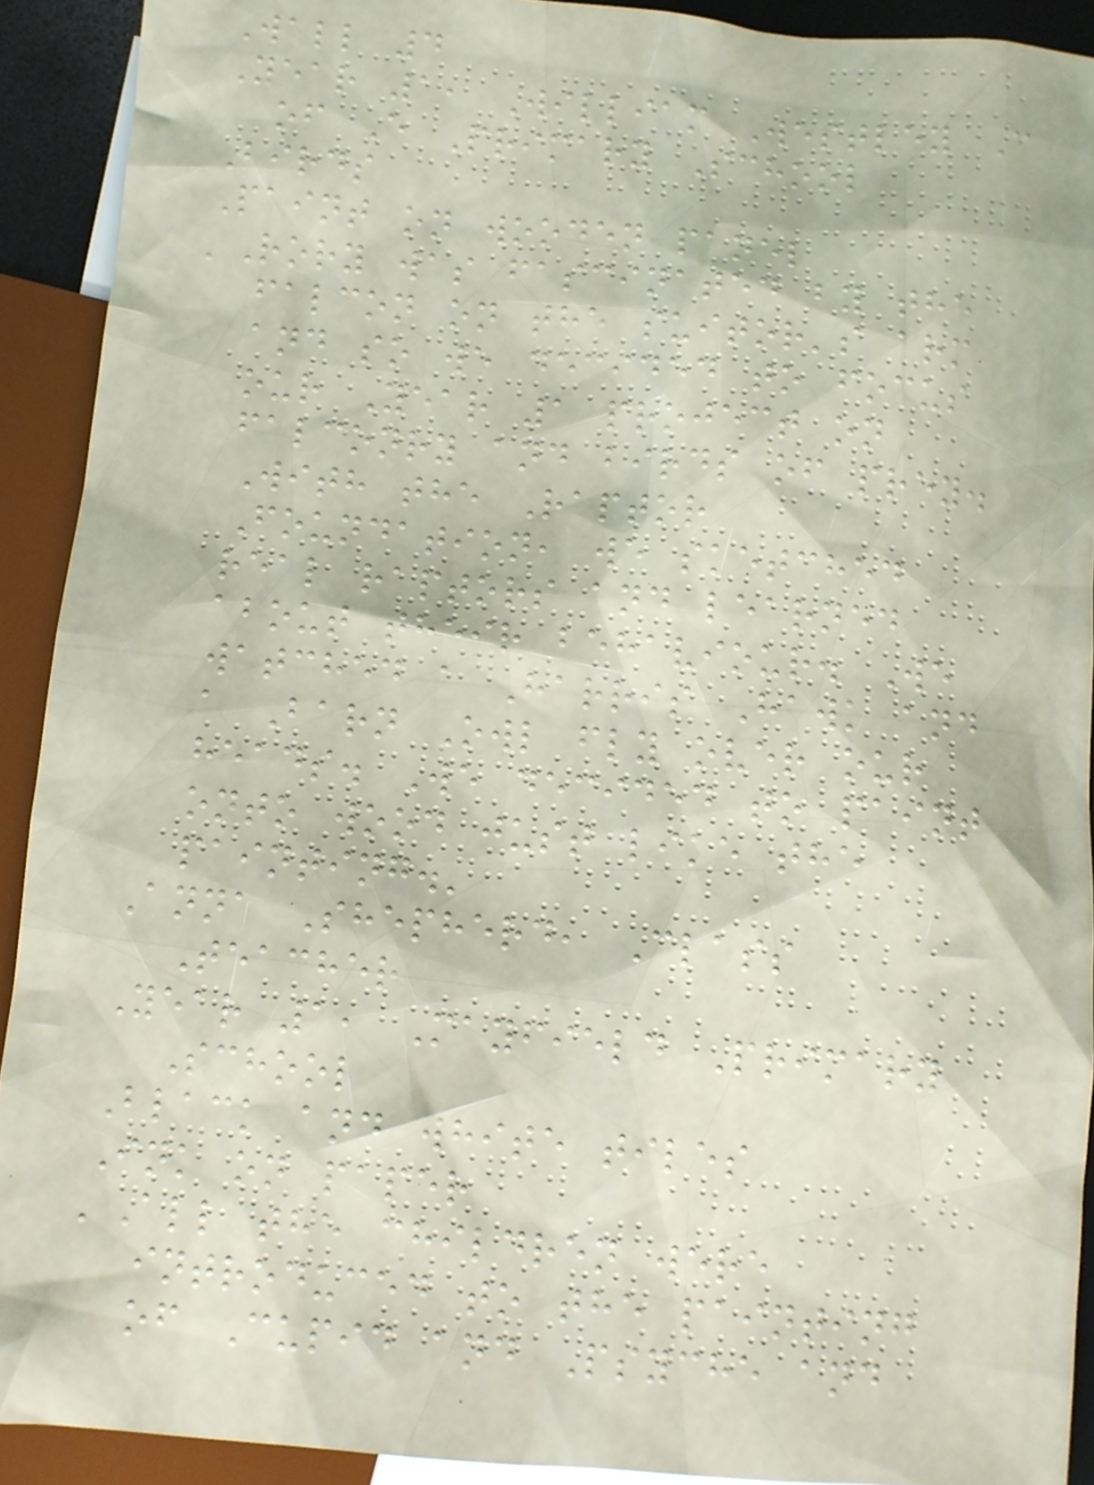Wall 4
Year 1, William Westley C
of E Primary School
Birds
Paint on wooden panel
'Rory was fascinated by the
falcon on the suitor's arm
and so we decided to focus
our Year 1 project on
falconry and birds of prey.
With the Raptor
Foundation, we sketched
real raptors and learned
about their behaviour. We
watched a Harris Hawk and
a Barn Owl fly over our
heads. We decided to paint
onto wood just like the
painting.'
Anna Shepherd, Class
Teacher
Year 1, Mayfield Primary
School
Black and white tiles
Ink on paper
'All the children were
introduced to the painting
of Cupid and Psyche and
